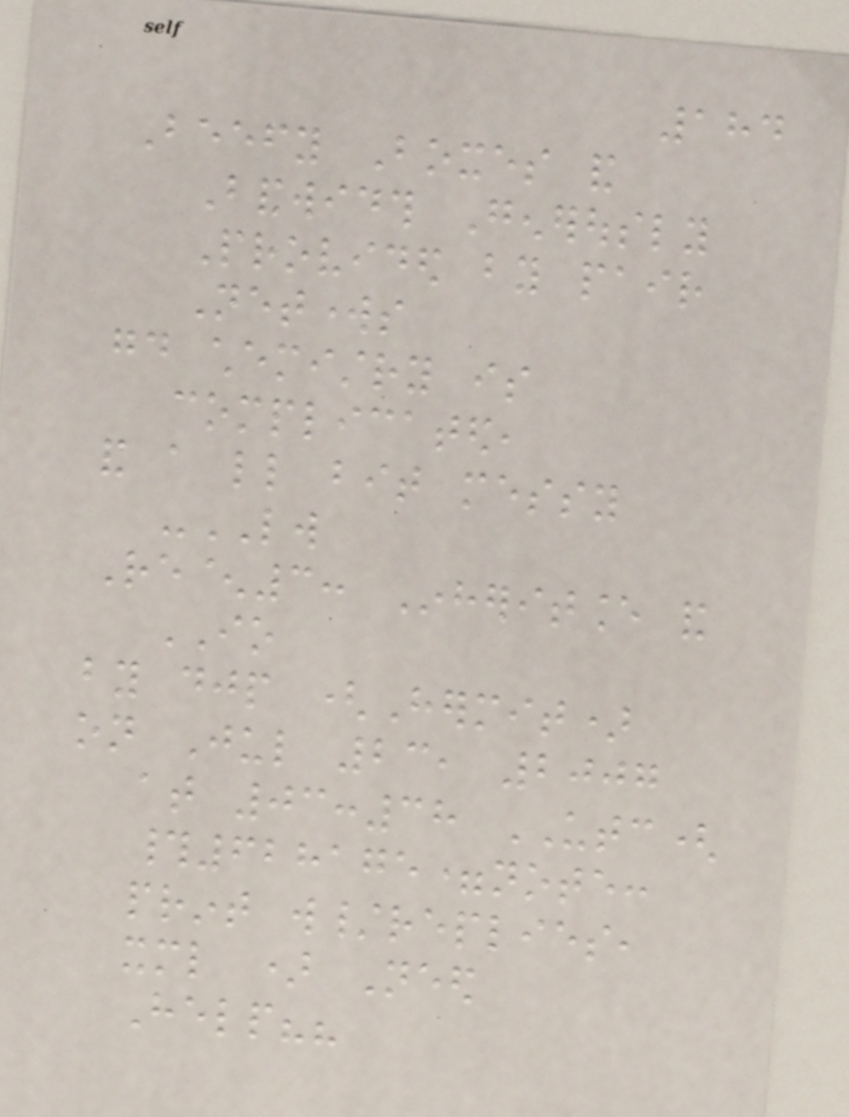184
Beefy Boxes and
Bandwidth Generously
Provided by pair
Networks
good chemistry is
complicated,
and a little bit messy
-LW
Re^3: Inheritance and
IO
by djp (Hermit)
on Jul 23, 2007
at 03:38 UTC(
#628175=note:
print w/replies,
xml ) Need
Help??
